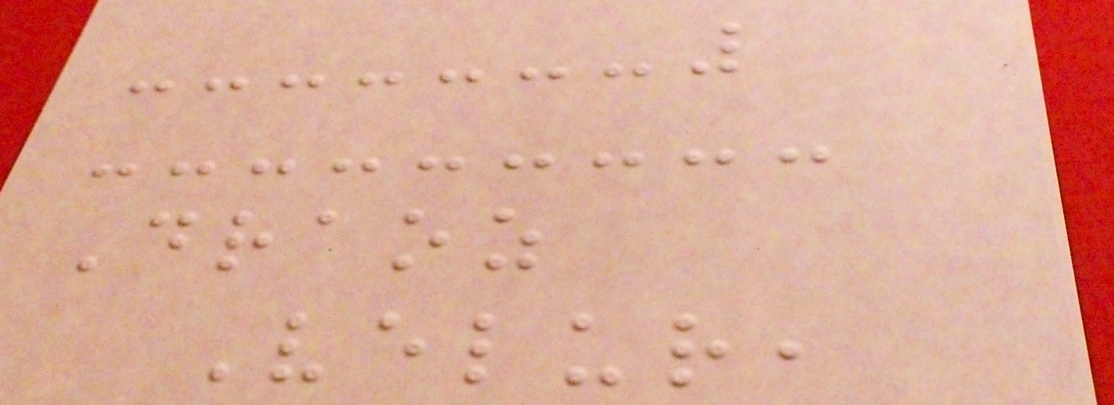Draoz
Velur,
